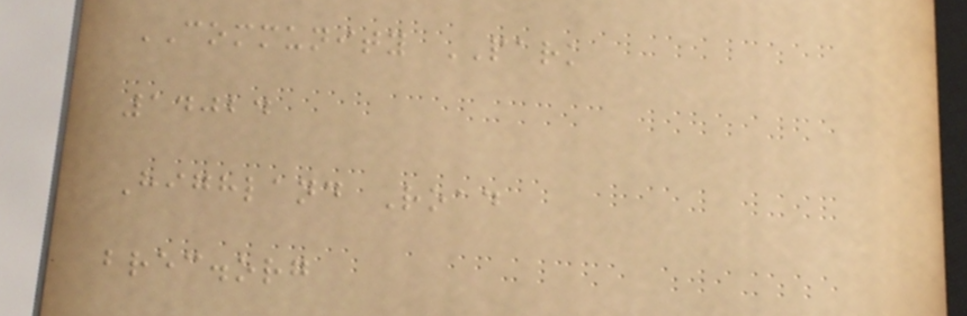COMMUNITY PARK
14024
Highland Road
brec.org
